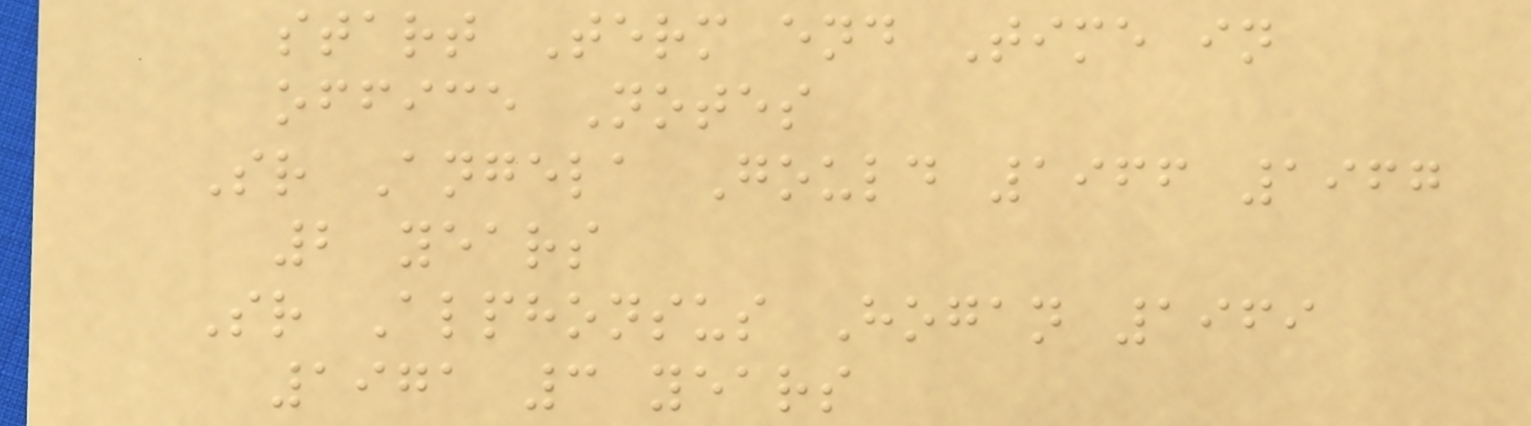start Term end Time in
office Notes
Sr Angela Gould 1966 1967
2 years
Sr Alphonsus Hogan 1969
1971 3 years
